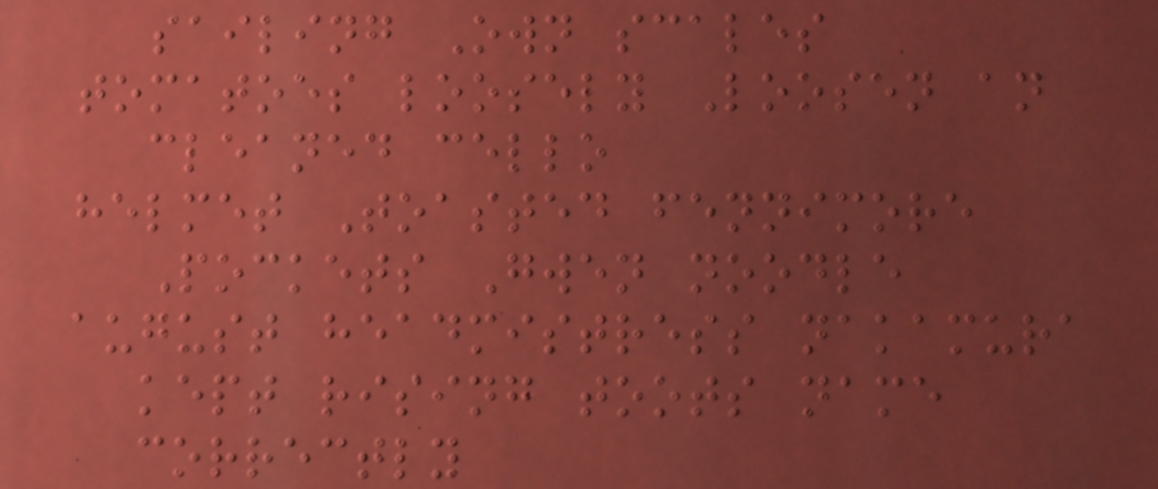sailing Own scales
tomatoes loosely Loosen an
cleaned cello
helmet Toasted fennimore
Pockets Gwen noodle
august headmistress nakamura
kept rising toots name
correctly
